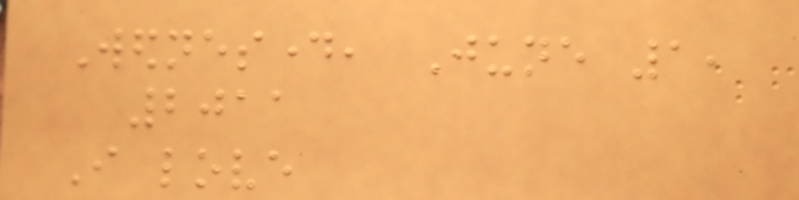Wednesday, June 1,
2011
I love
